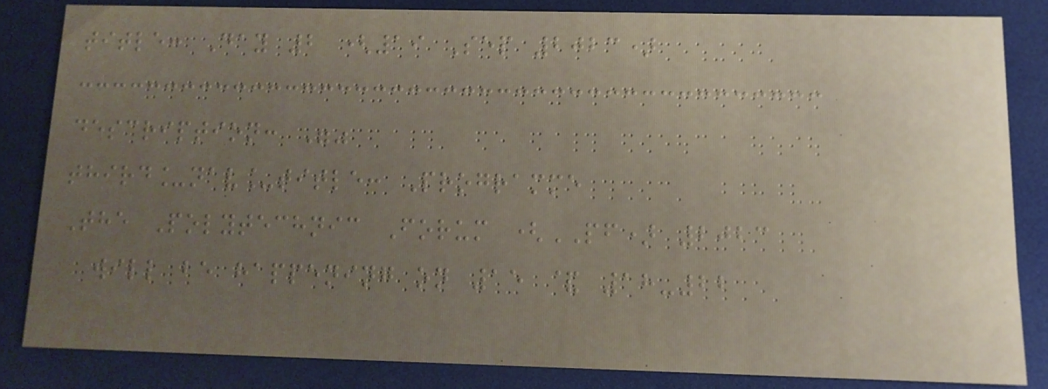title: Day 2 (19 Sep 2023)
description: ""
third_nav_title: Programme
The Polytechnic Forum (PF) 2023
will be happening on 15 & 18-22
